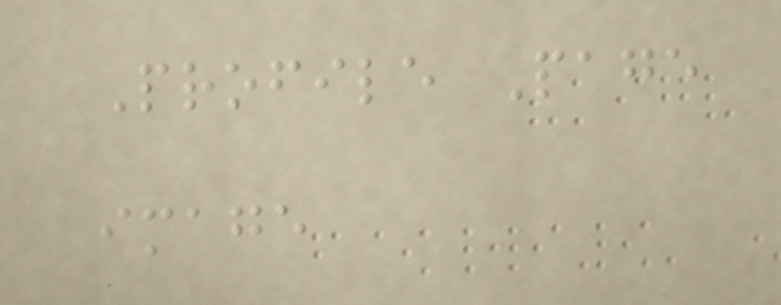Profile Page
image
